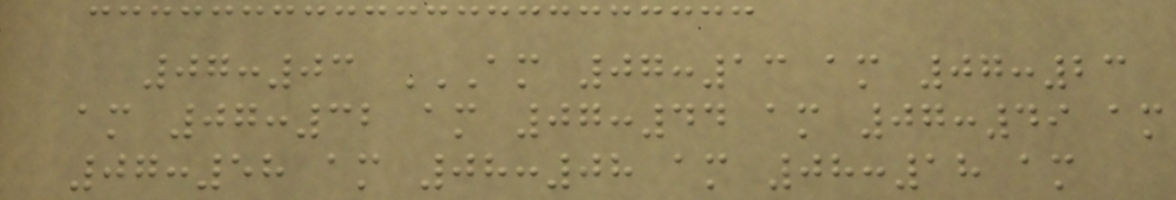07:03 AM 07:13 AM 07:23
AM 07:32 AM 07:44 AM 07:49 AM
07:58 AM 08:08 AM 08:18 AM
